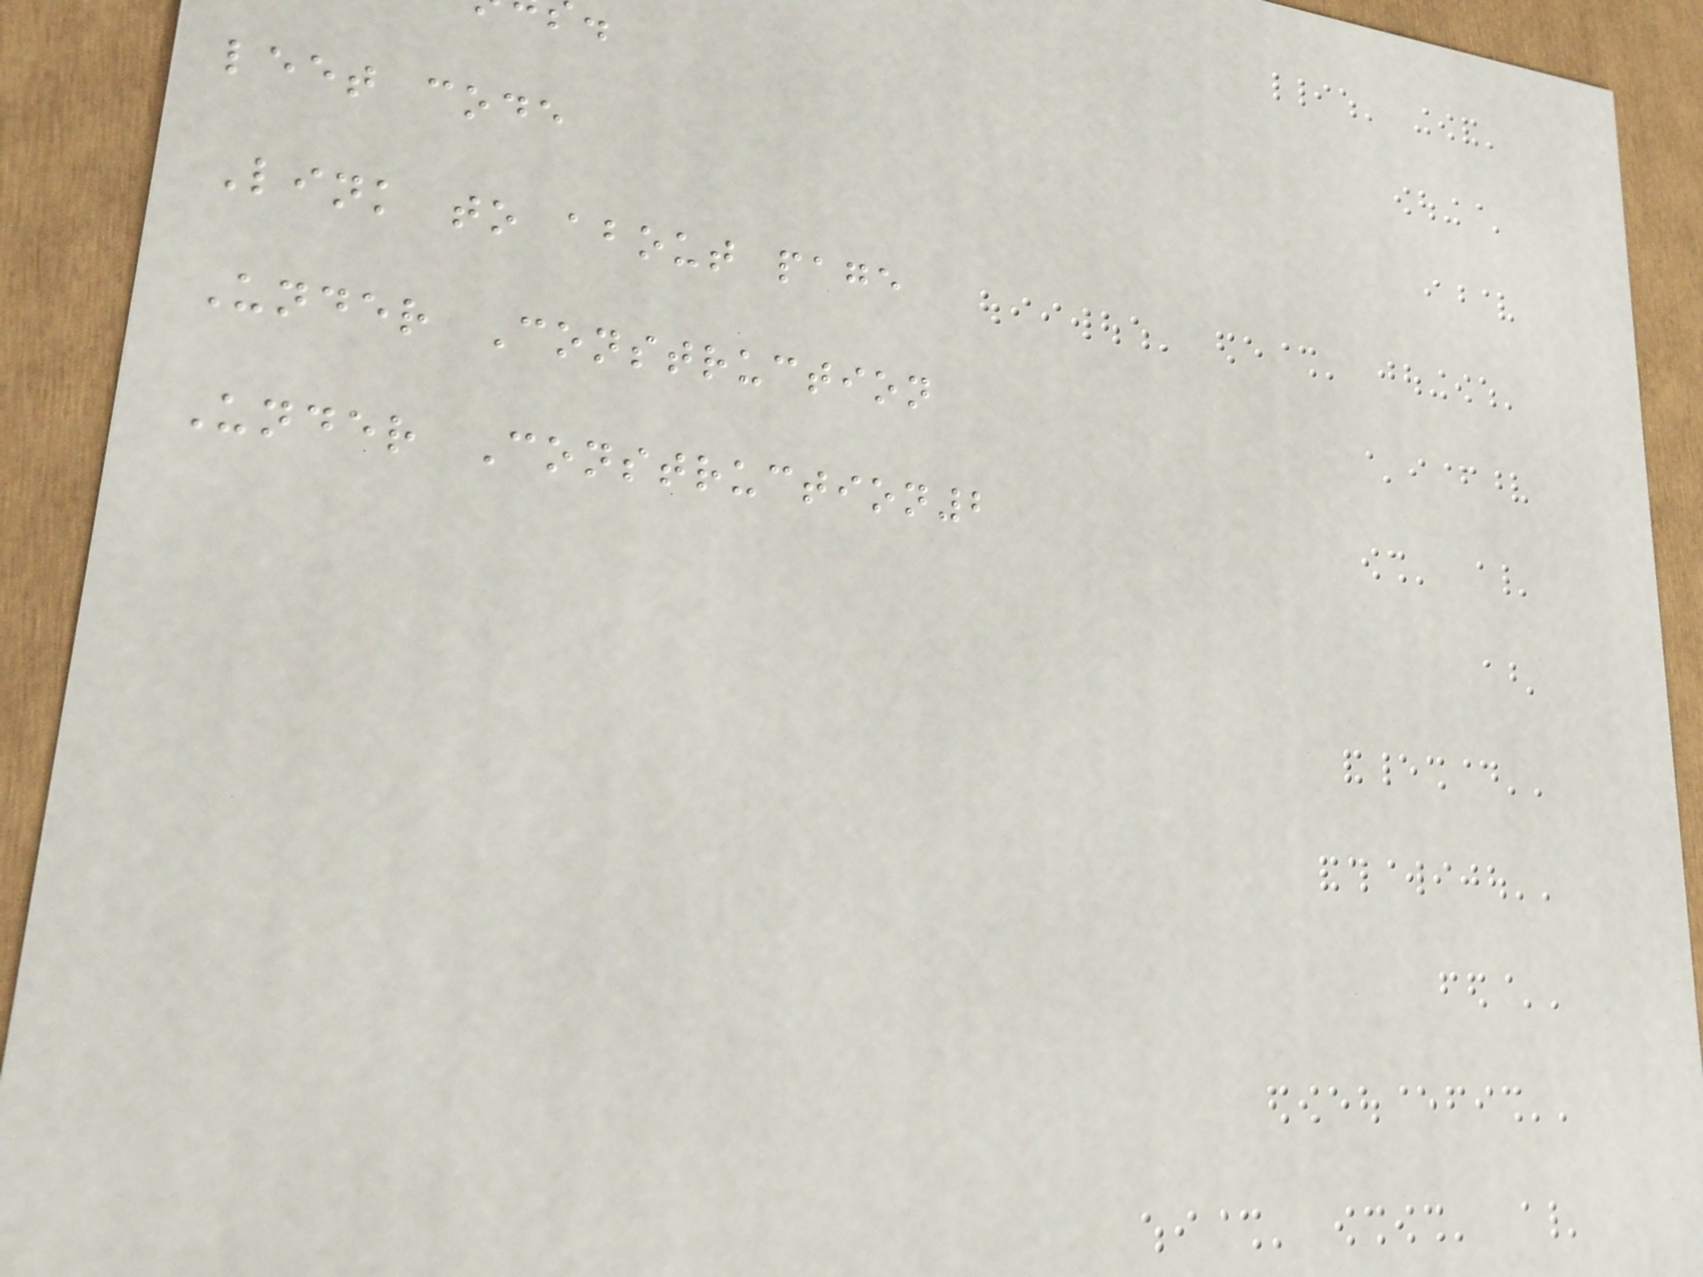leet code
Link to about page
Under Construction
Under Construction2
